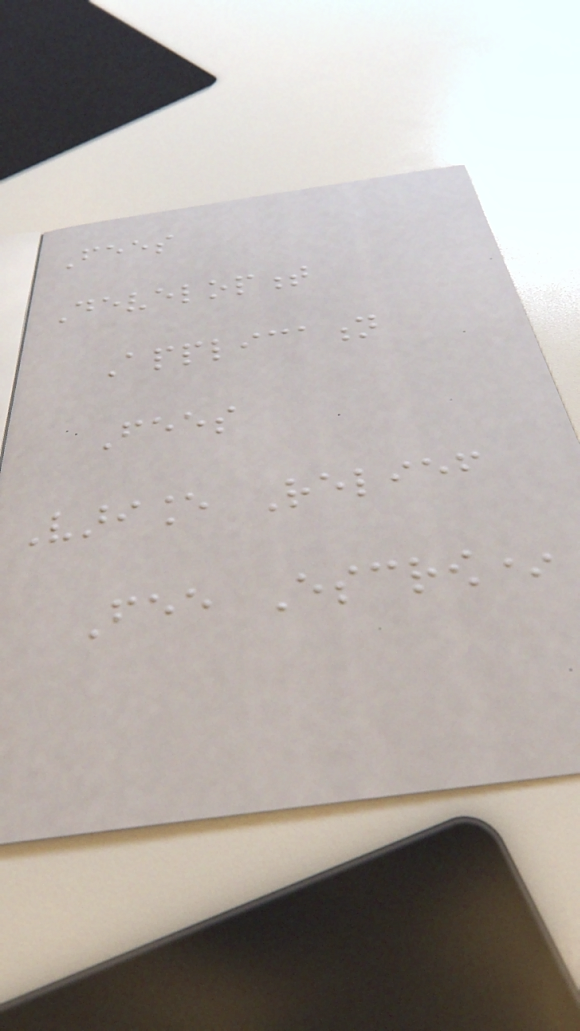Fees
Development
Application
Fees
Variance Relief
Fee Escrow*
